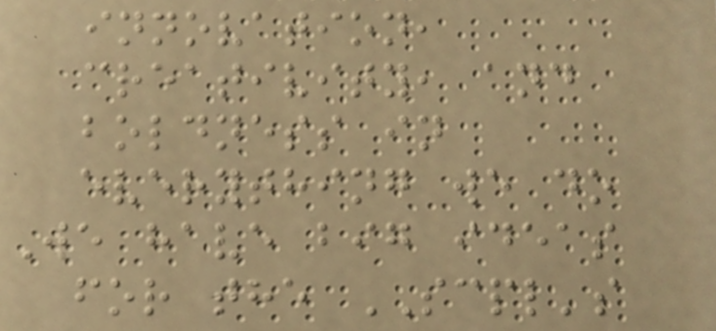innovation,
creativity, and
boldness in
everything we do
We have big ideas
for the SCPL's
